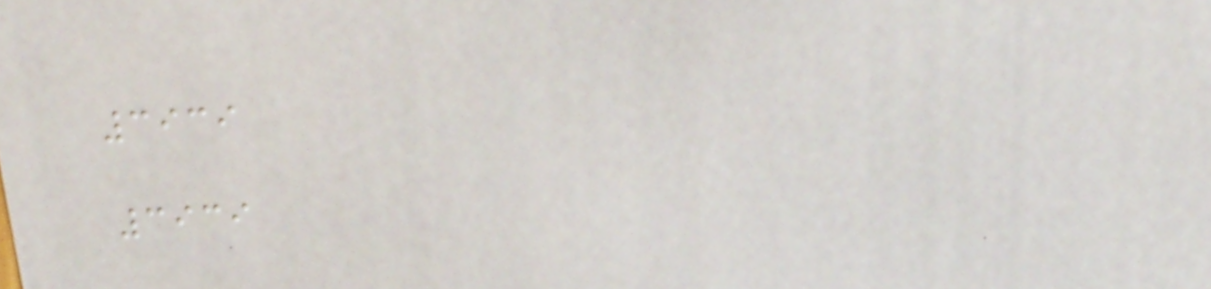3939
3939
